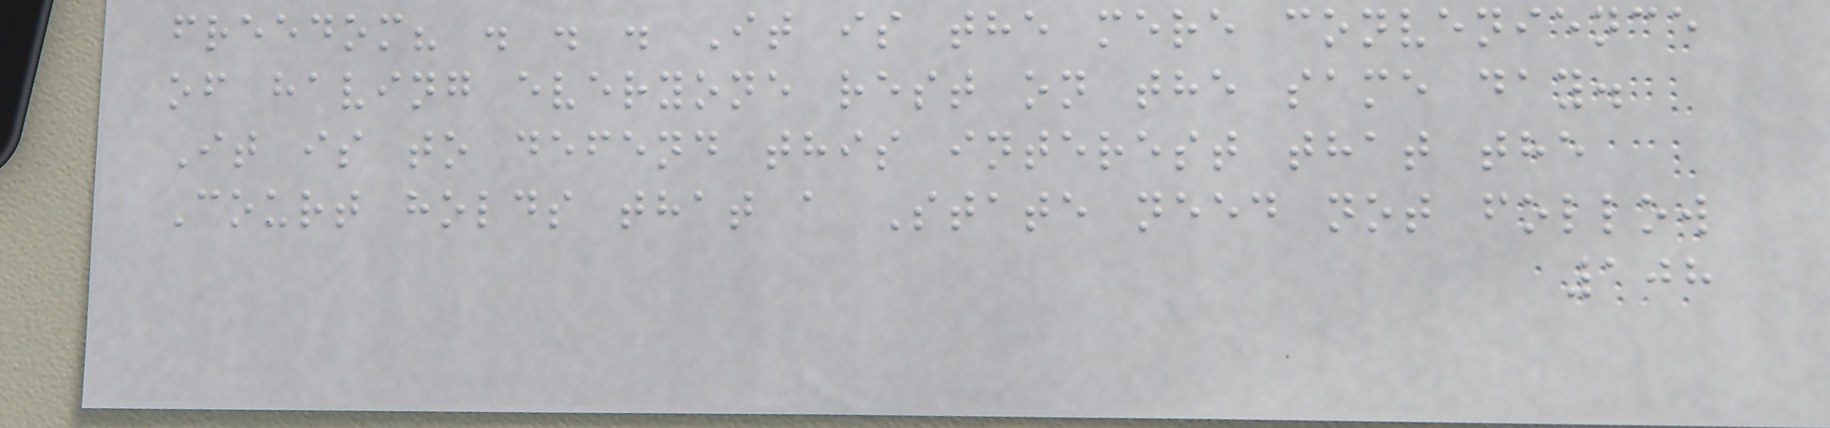freedom? . . . It is the mere convenience
of having everyone rest on the same day.
It is to defend this interest that the
Court holds that a State need not follow
108
